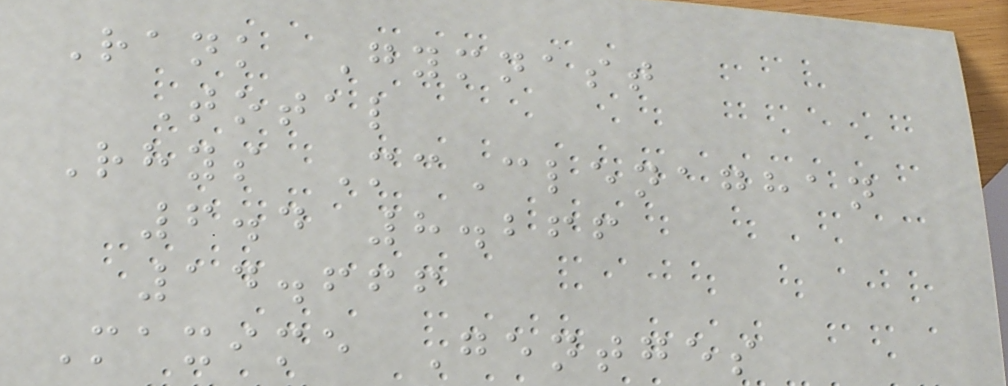Rank Gymnast
Total
Rhys McClenaghan
6.4 8.266
14.666
Maxime Gentges
